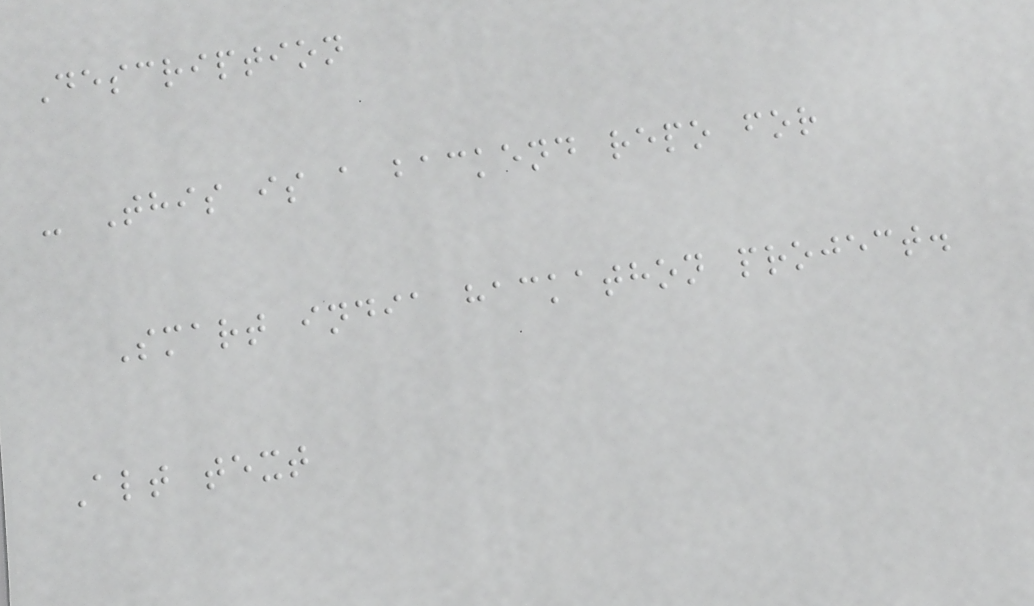Description
- This is a backend repo for
Smart india hackathon project.
Alt text
